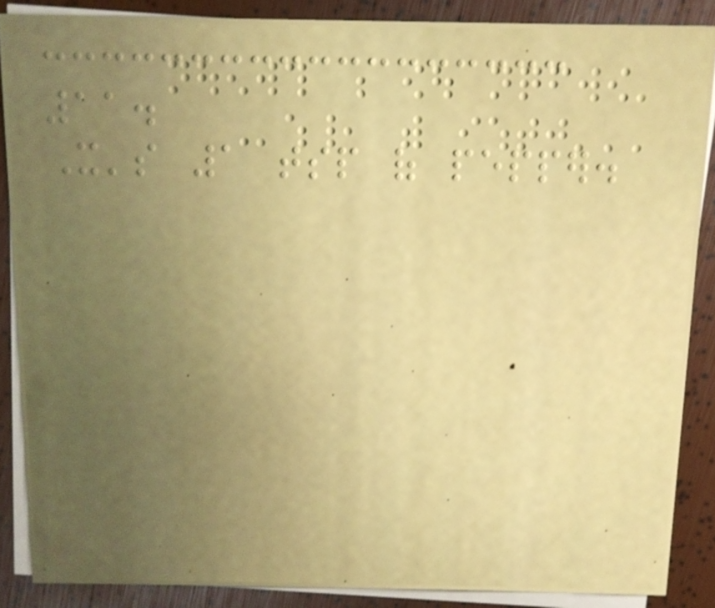11.
It's 1 tsp of pepper.
